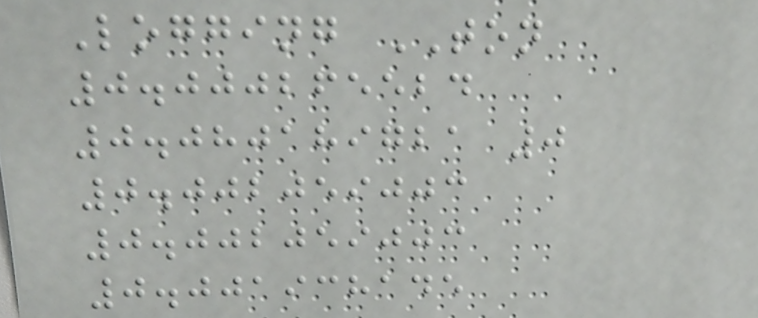Logging TON
0.000265524
0.080189721 0
0.002059003
0.002059003
0.001938145
